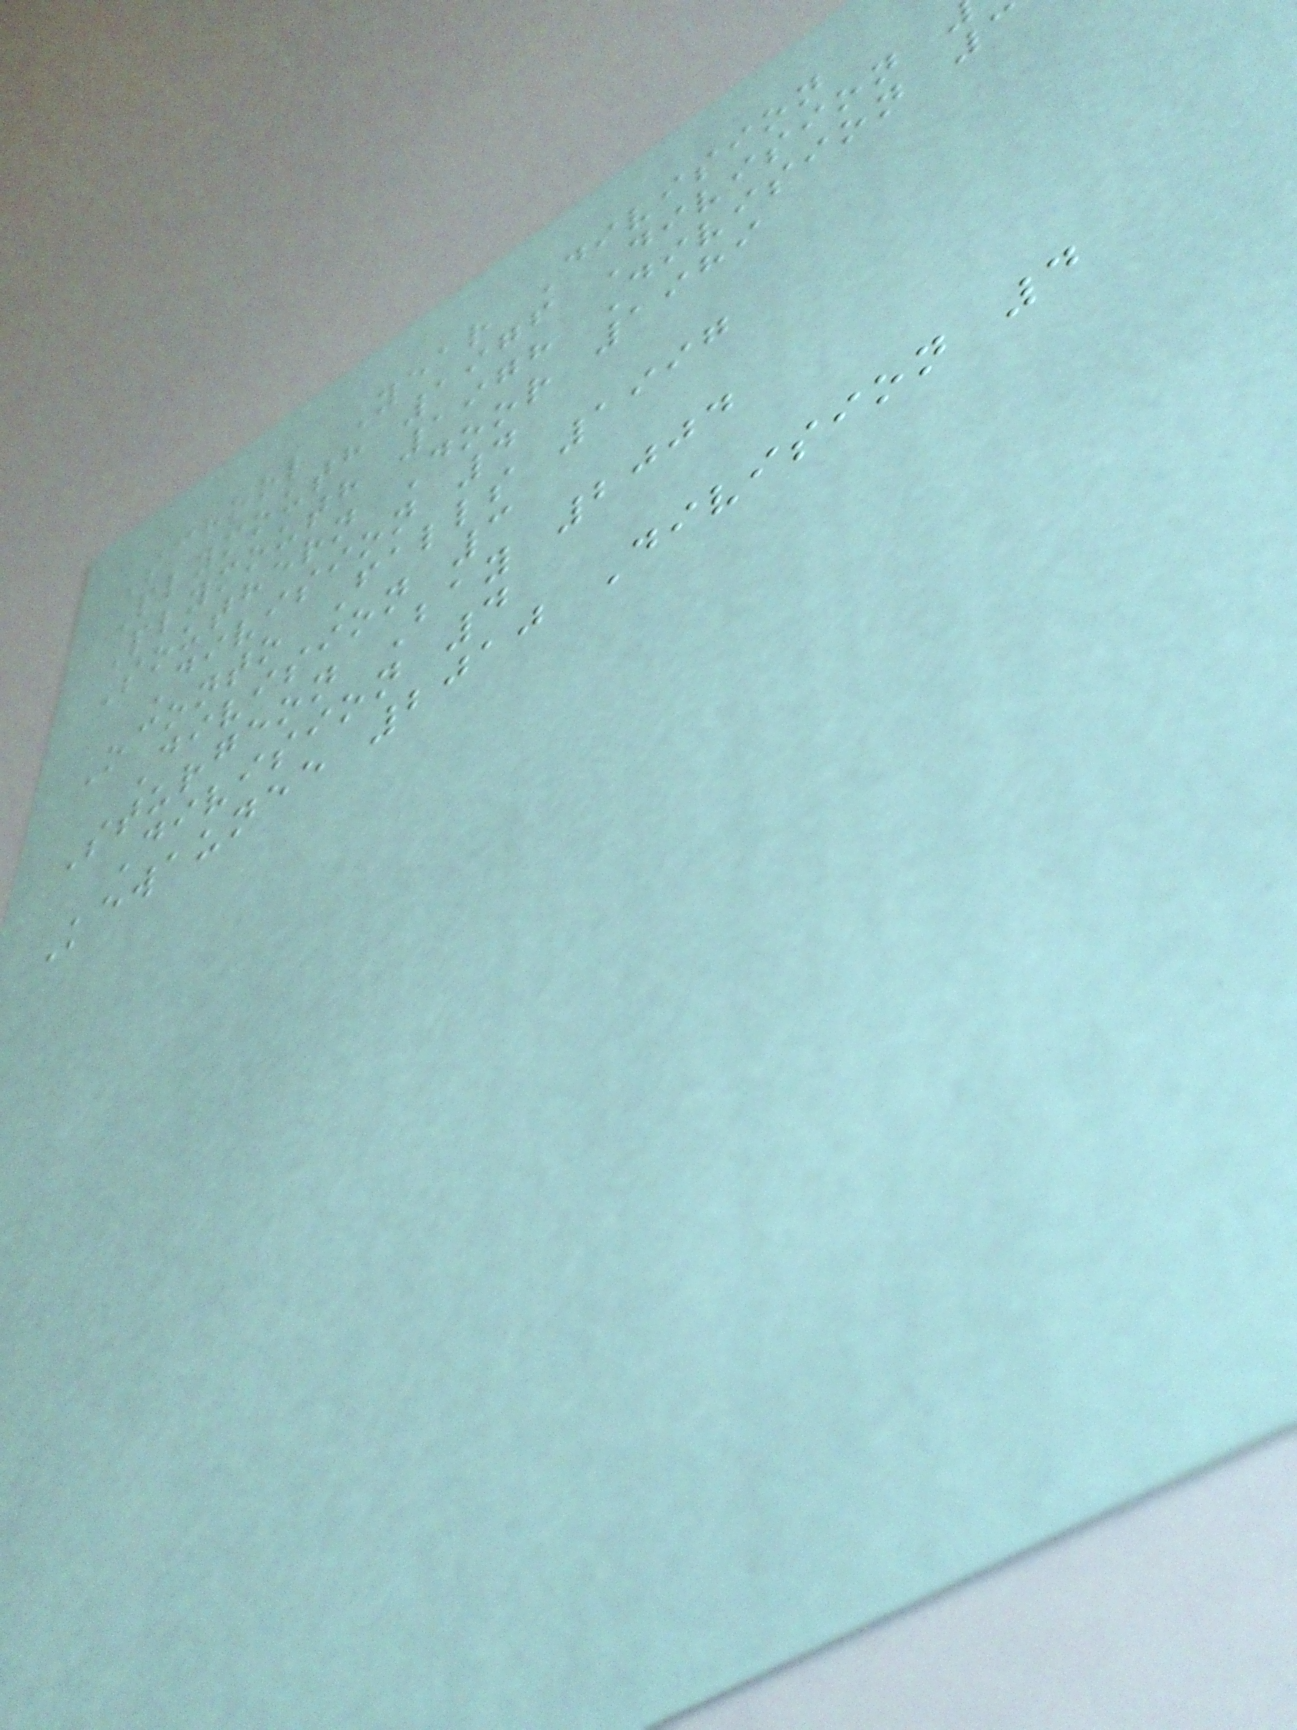School Year Division
Plymouth 1976 Division
Plymouth 1978 Division
Southern Door 1989
Division 4
Oconto Falls 1997
Division 3
Sturgeon Bay 2004
Division 4
Kewaunee 2010 Division 4
